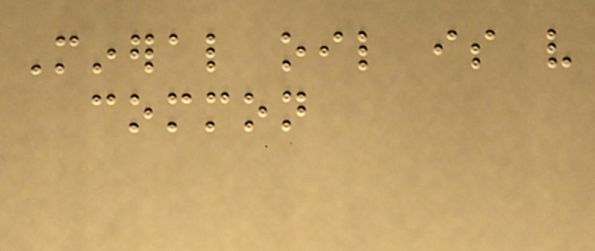Mineral oil is very
common
